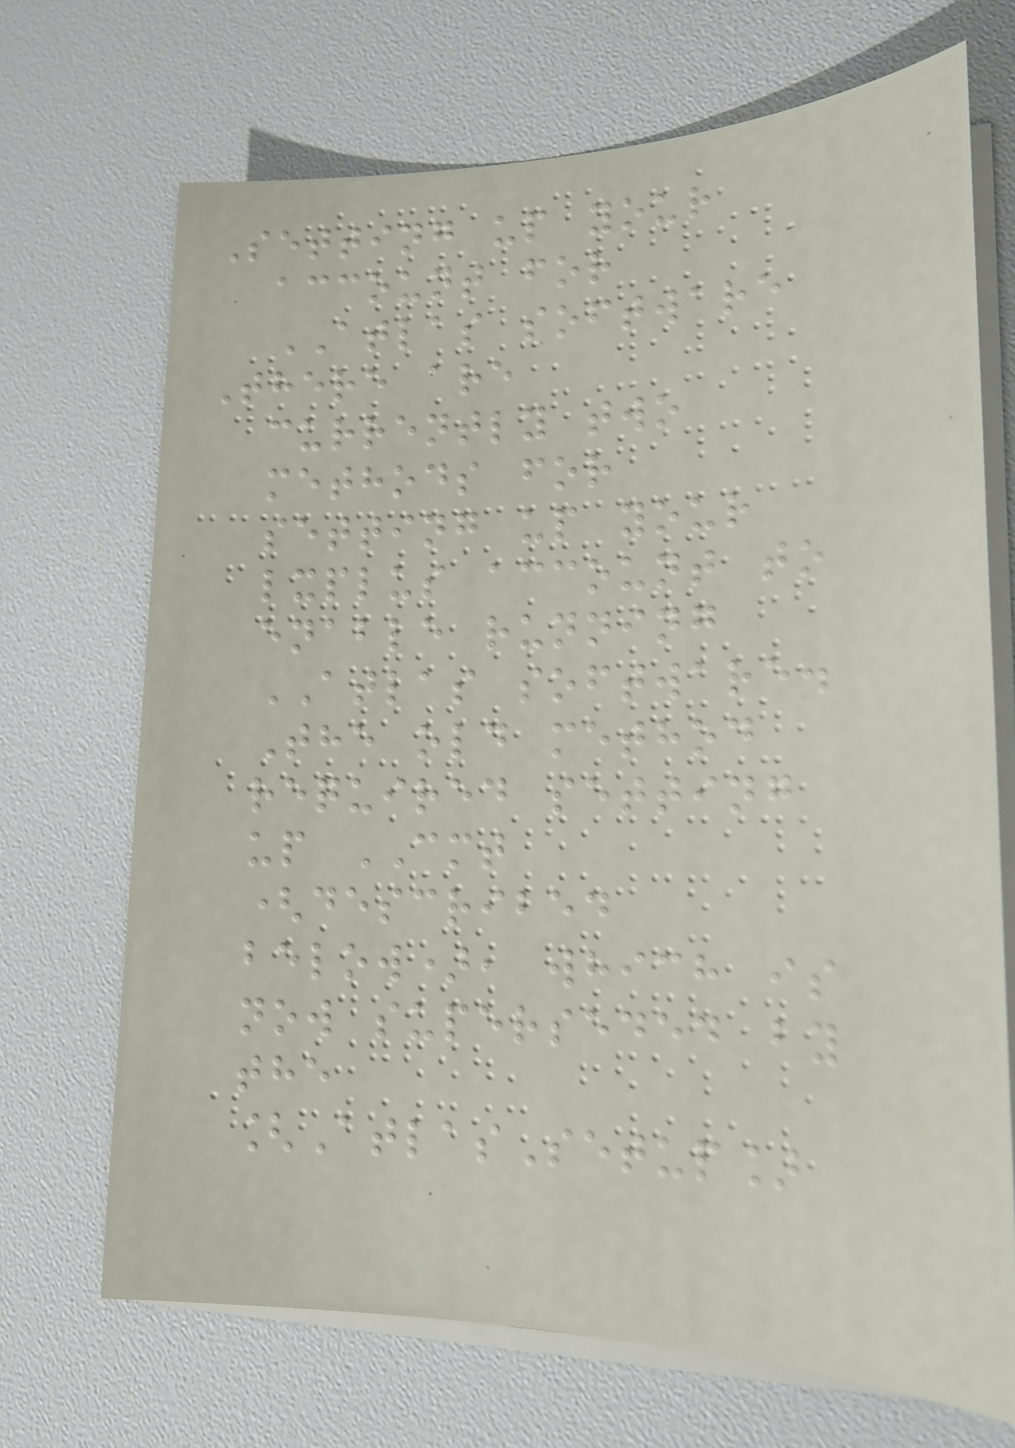Setting up your
account for
ATLAS software
There are
currently two
methods for
setting up your
lxplus account to
enable running
ATLAS software.
The old method
required setting
up CMT
(described
below), which is
now superseded by
the
[AtlasSetup]
